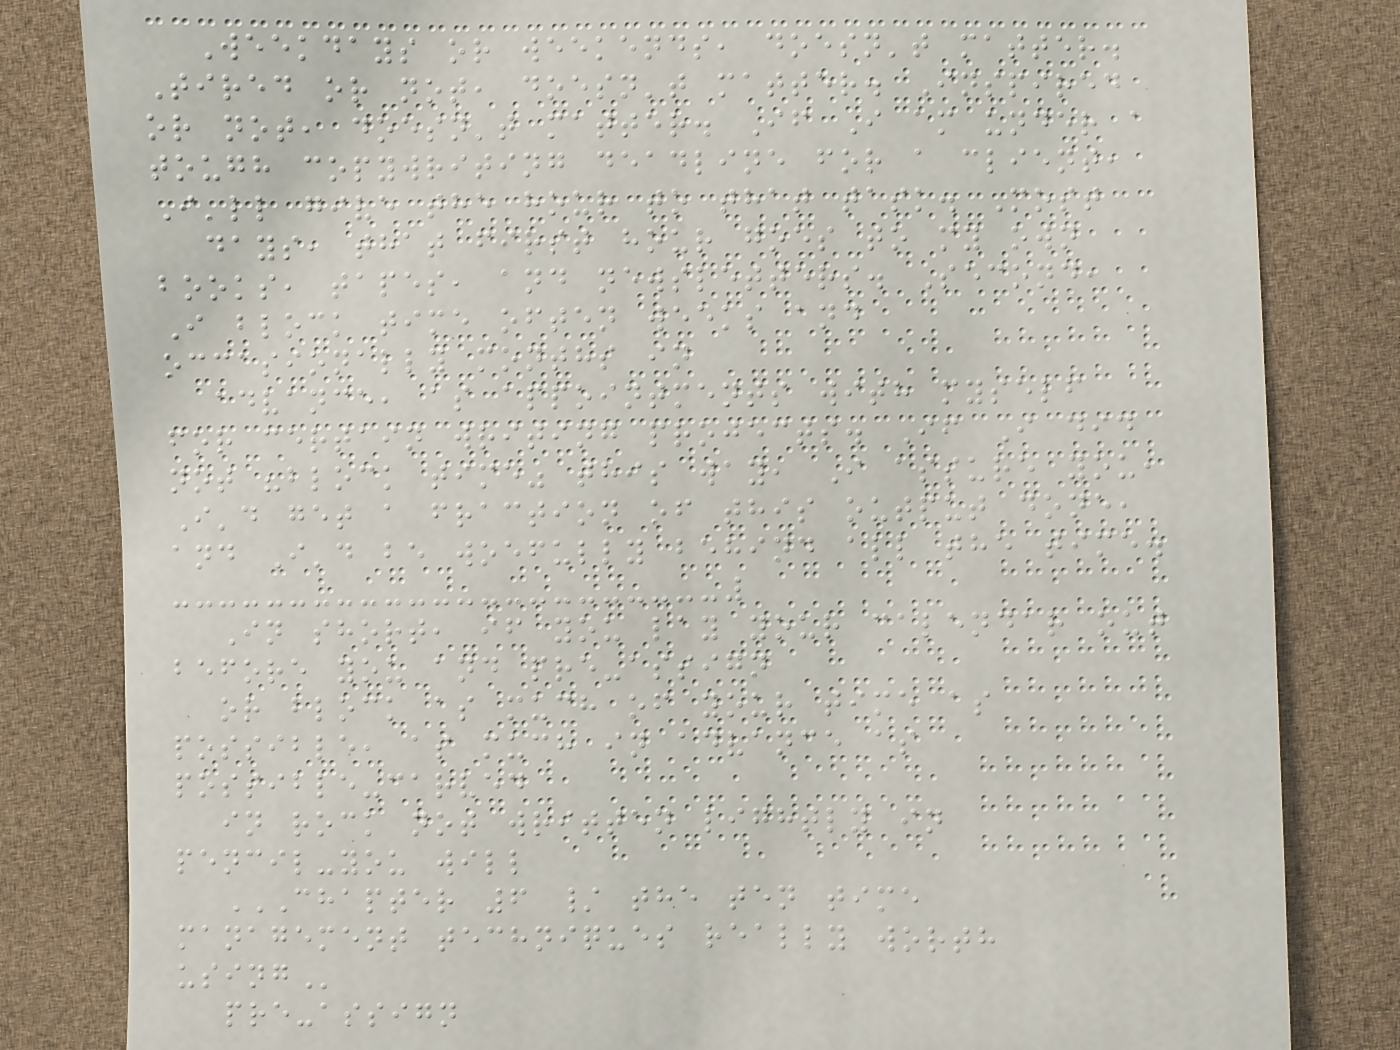Weekdays or weekends, doesn't matter.
Tired or not, doesn't matter. Inspired
or not, doesn't matter. If I am under a
tough copywriting deadline for a client,
I'll give the hour to that task. Most
days, that first hour goes to my own
books, tapes, and newsletters. Second,
I block time often weeks and
occasionally months in
advance, as appointments with myself
for certain writing projects. If I did
not "block time" this way, I assure you,
I'd get a fraction of this output done,
and I'd be woefully behind all the time.
In short, if you lay your calendar out
before you and pre-assign
or block as much of your time as
possible, as much in advance as
possible-carved
in rock not written lightly in
pencil-you will
CHAPTER 6 / THE TEN TIME
MANAGEMENT TECHNIQUES REALLY WORTH
USING
pre-assign
